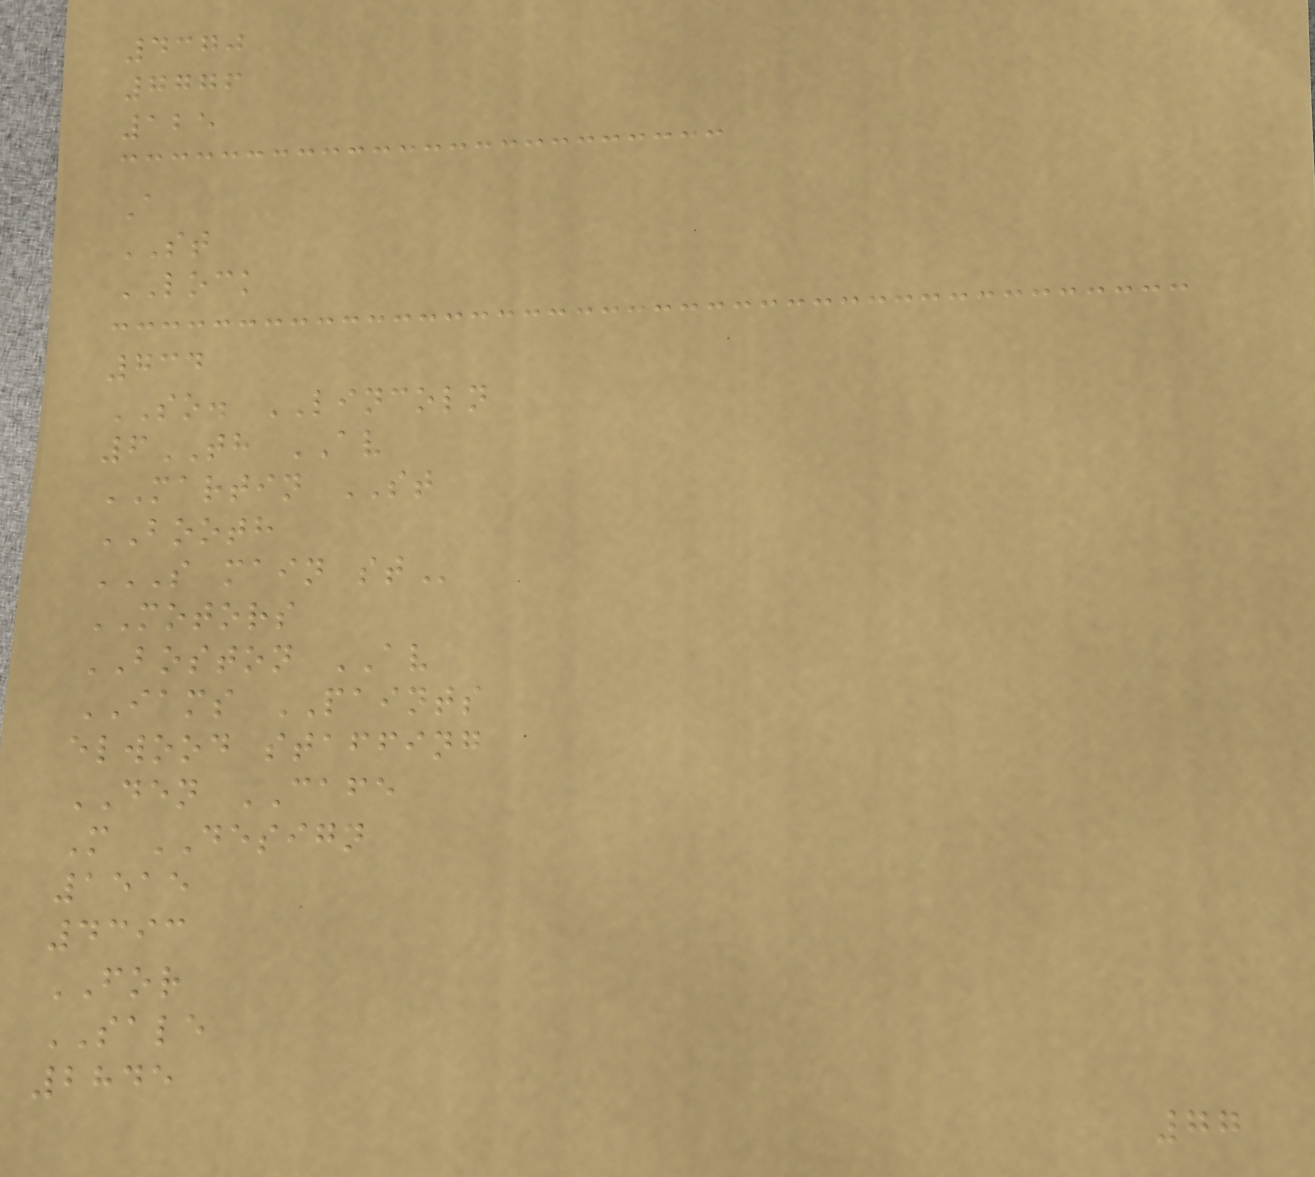4370
7776
125
A
ST
LOCK
734
SO. LINCOLN
6TH AV
MARTIN ST
BOOTH
S MAIN ST
MOTORS
BOSTON AV
IAMS PAINTS
elwood staffing
DEN CAFE
M DESIGN
1515
4393
FOR
SALE
2845
77
